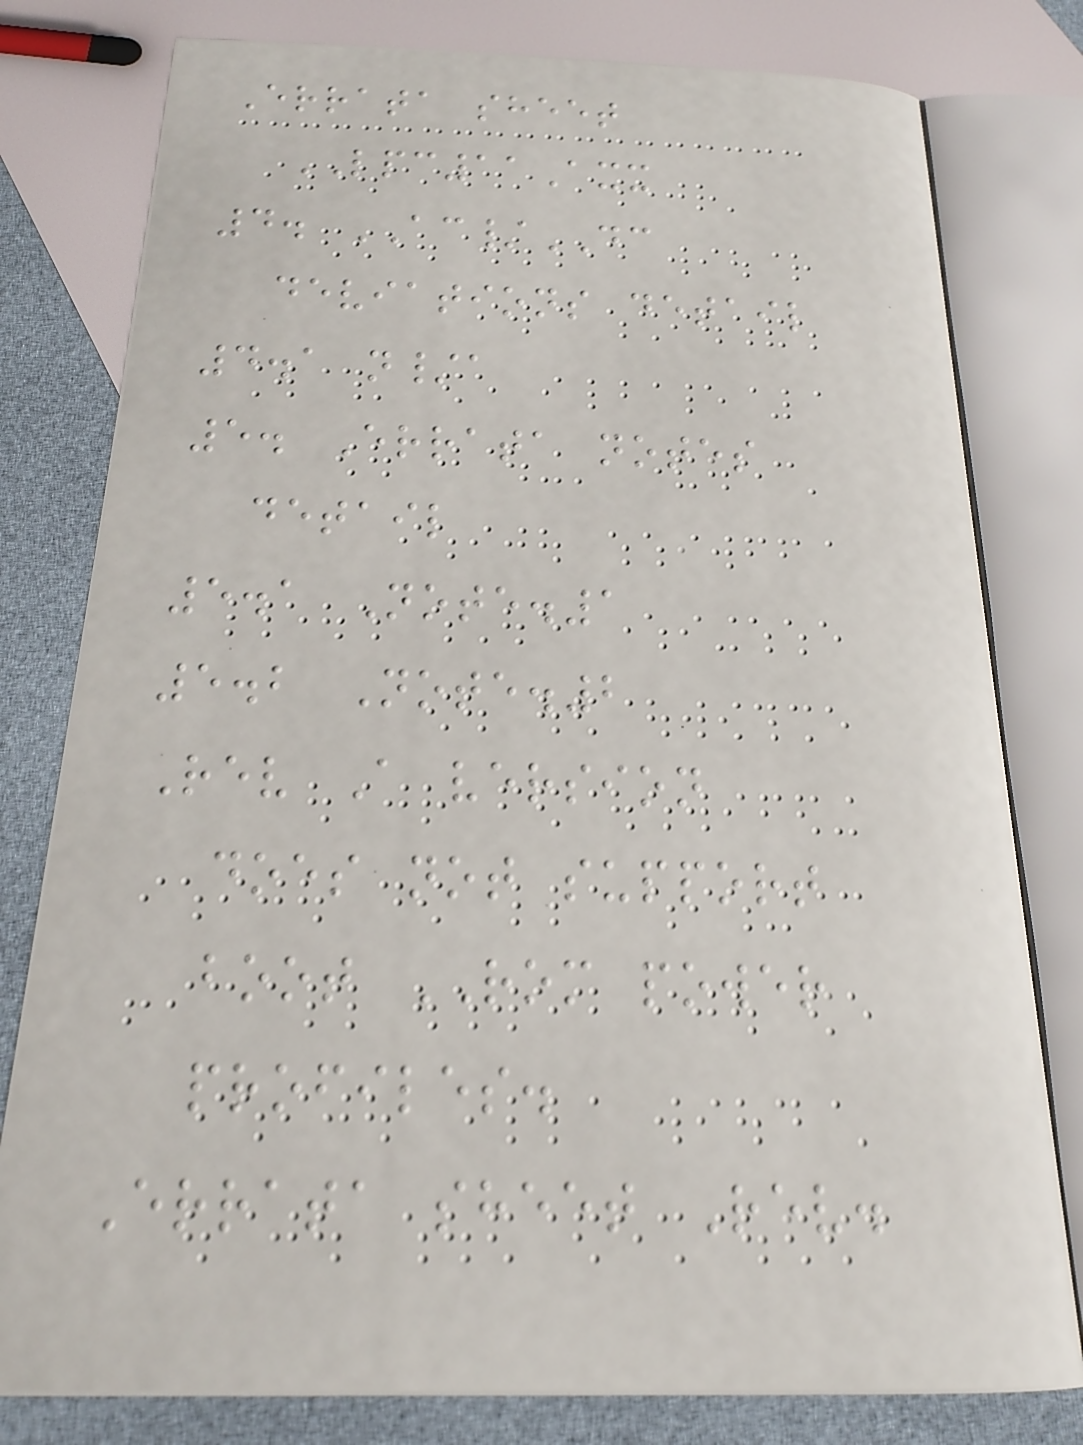Errata sheet
LPC11Axx
4. AC/DC
deviations detail
4.1 n/a
5. Errata notes
detail
5.1 Note.1
5.2 Note.2
Rev A version
does not support
boot ROM power
profiles.
Errata sheet Rev.
